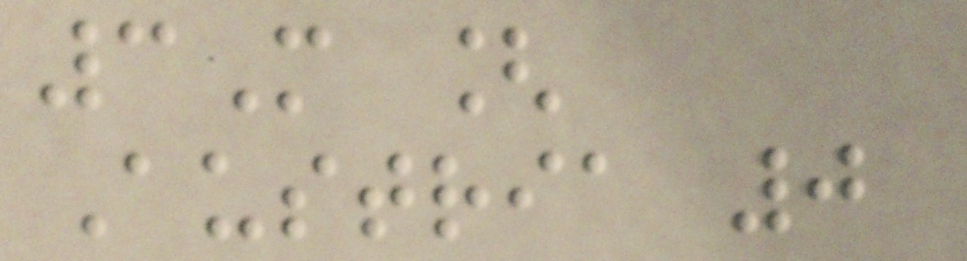3M [
Austria 0
